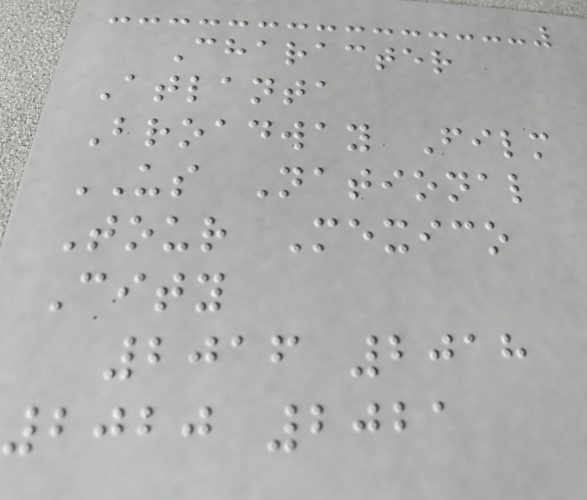Character
Atlanta
Broadway Film
US National
Tour Mexico
City
2016 2018
2020 2021
